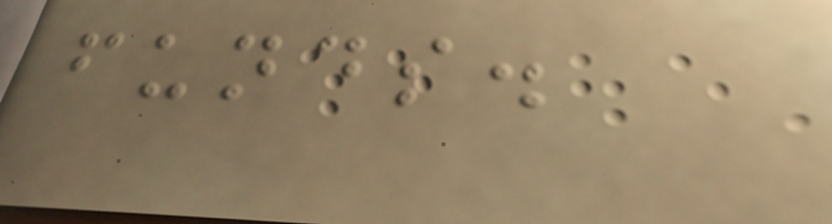funds.
